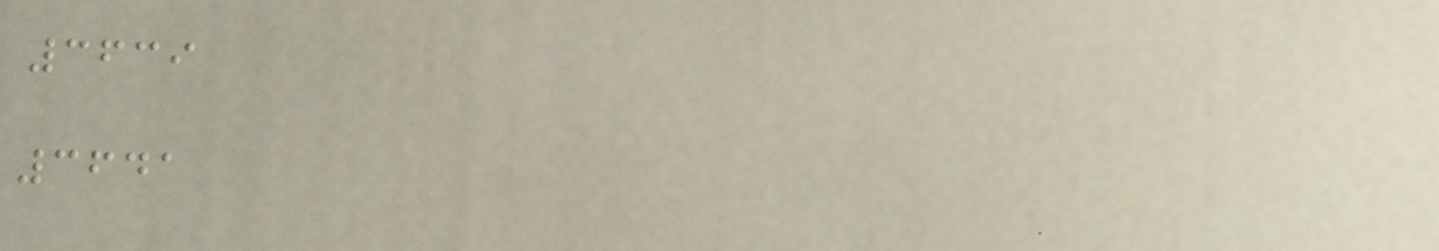3639
3641
